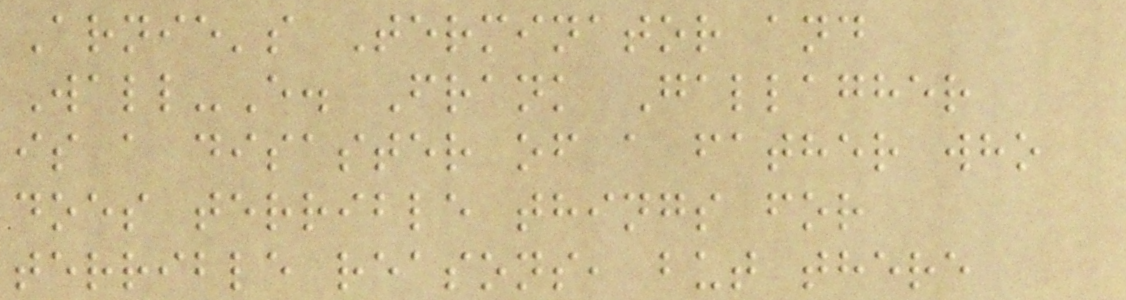Arnie's Terminator and
Wall-E. Frank Gallagher
is a disaster of a father who
does terrible things for
terrible reasons, but there
